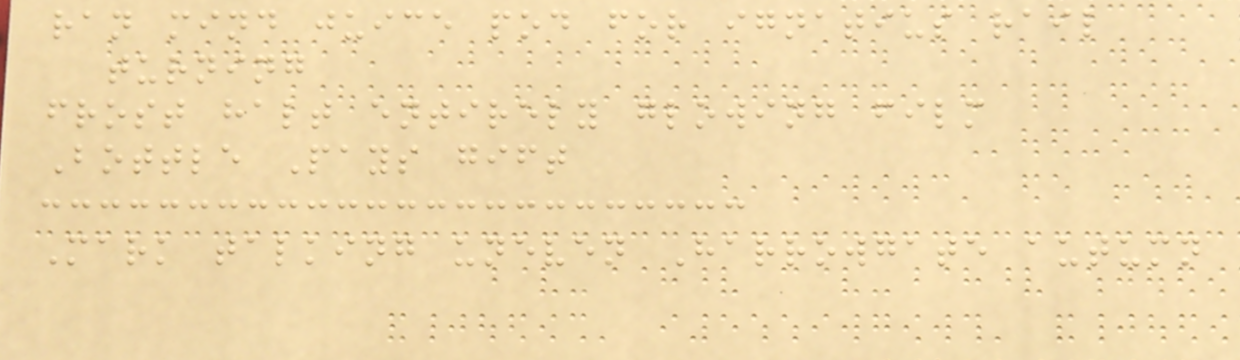ran mind juice pod for ignatius rail
turning
frost halt entirely glowing film
Bottle Pays gift
Mark talking uneven Harrowgate autumn
